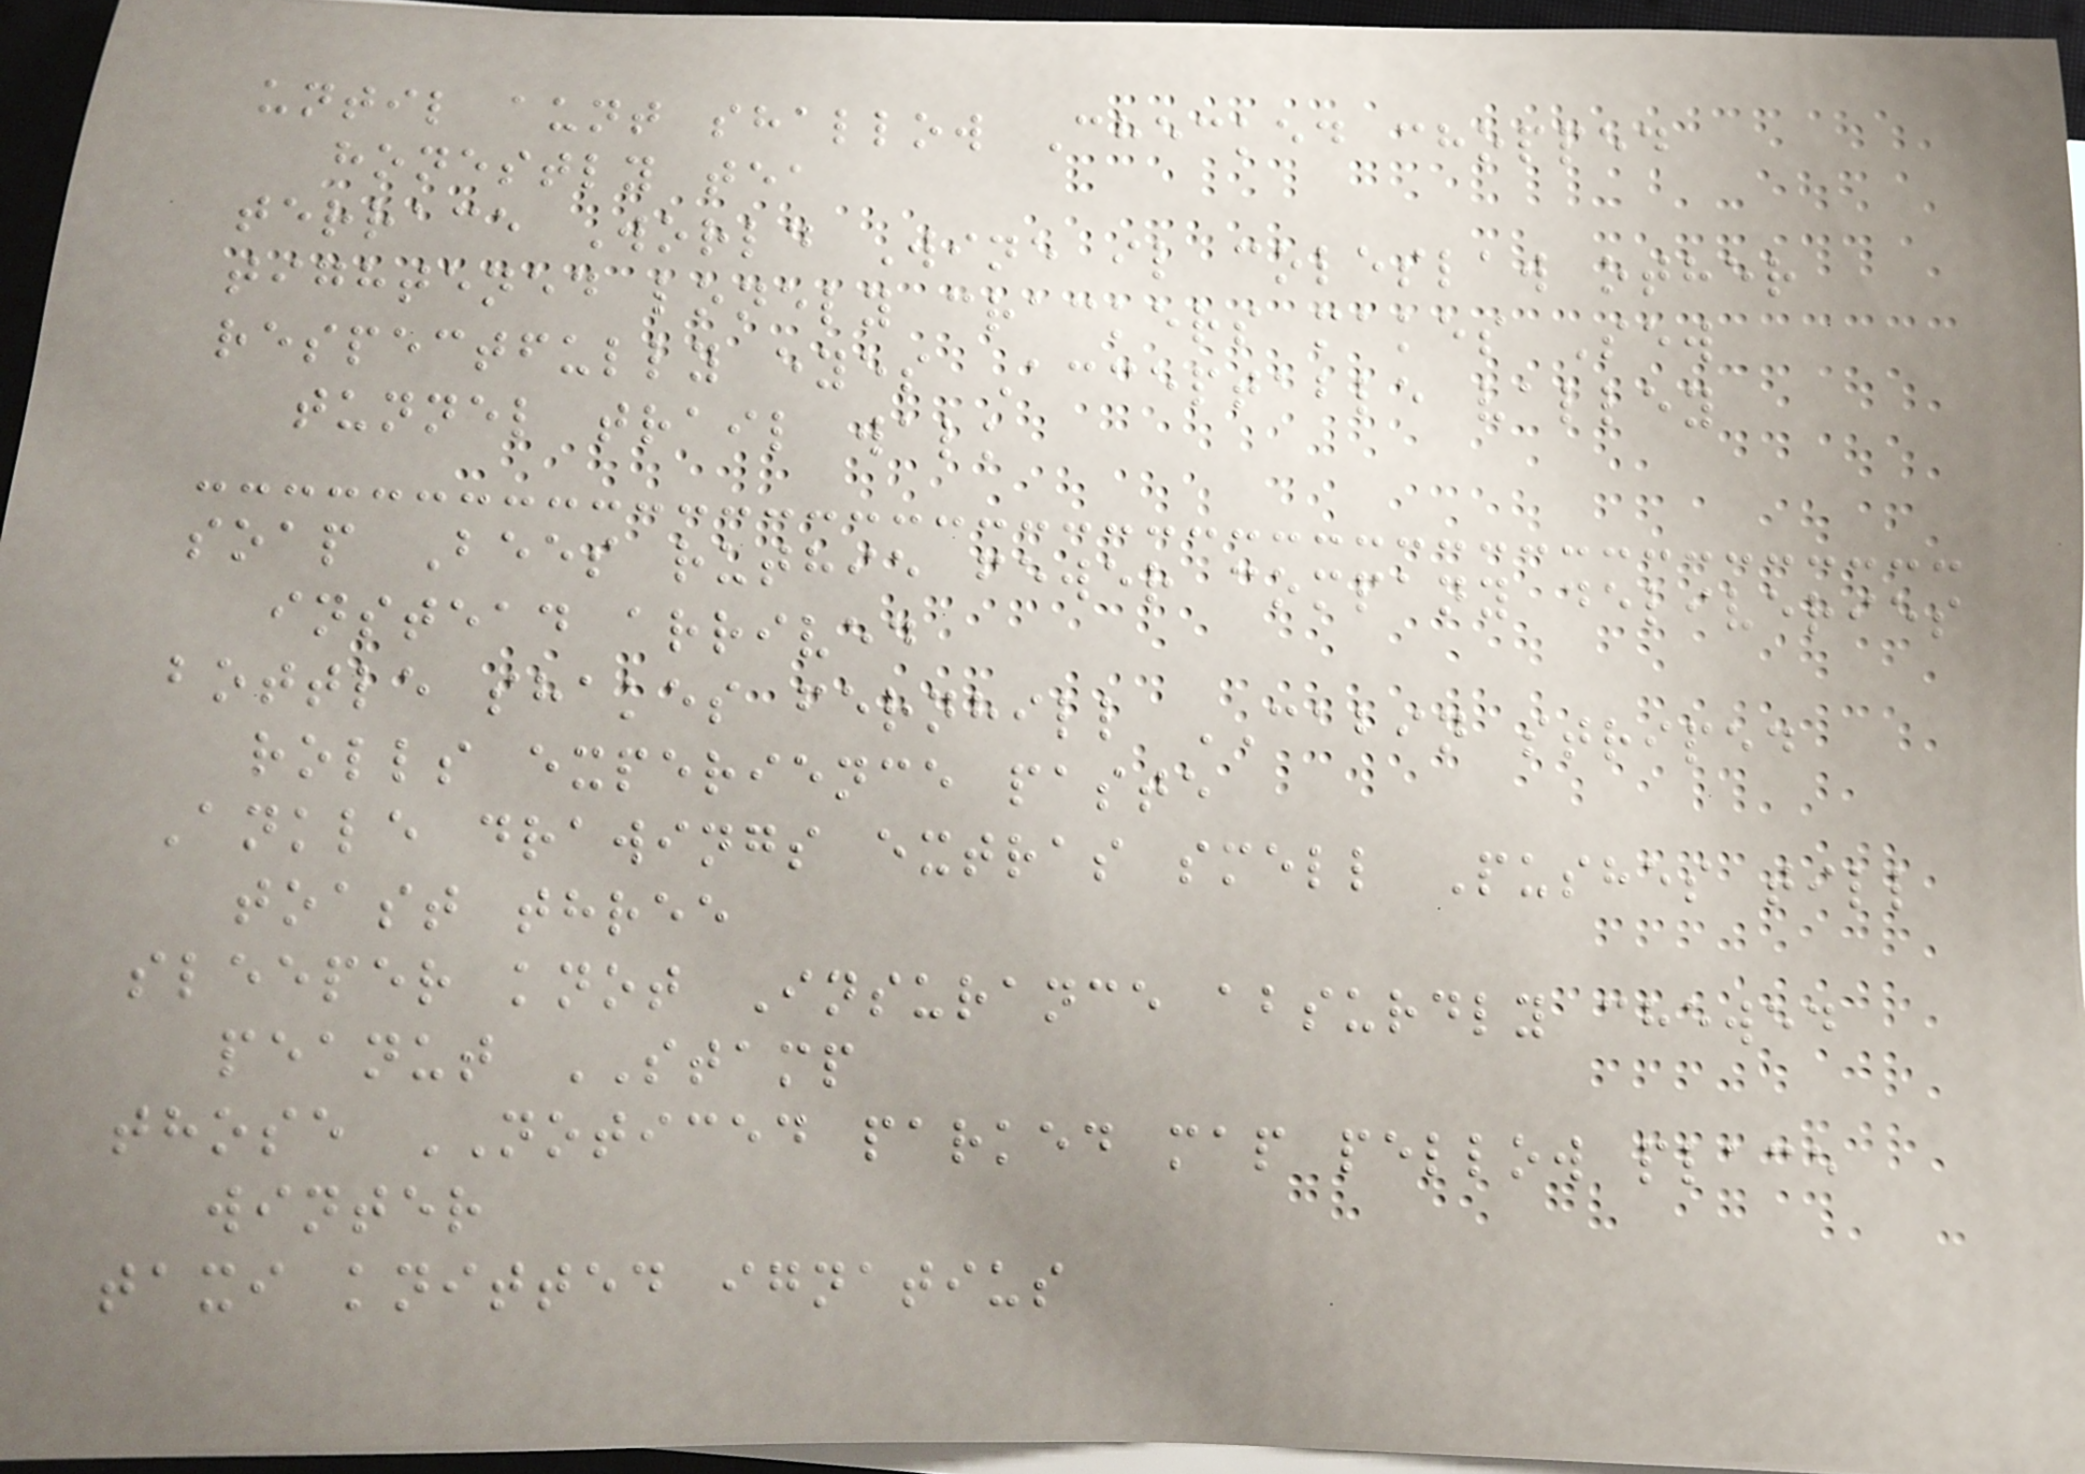until aunt shallow Checked chopped
honestly tea
terrace World Wine il coleslaw other
tightened lonely crackers makes Sew
respectfully eyes Acceptable valley
tunnel trail walk
soap Bees ruthie fewer company deliveries
instead arrived
bottle shakes fernhill CABIN striped
rolls experience paste
Ankle drawings extras smell Pushes till
toast three
sleeper knot Insurance absurdly chewed
peanut STAMP
those NOTICED parked map pellow place
winter
taxi knitted ignatius
